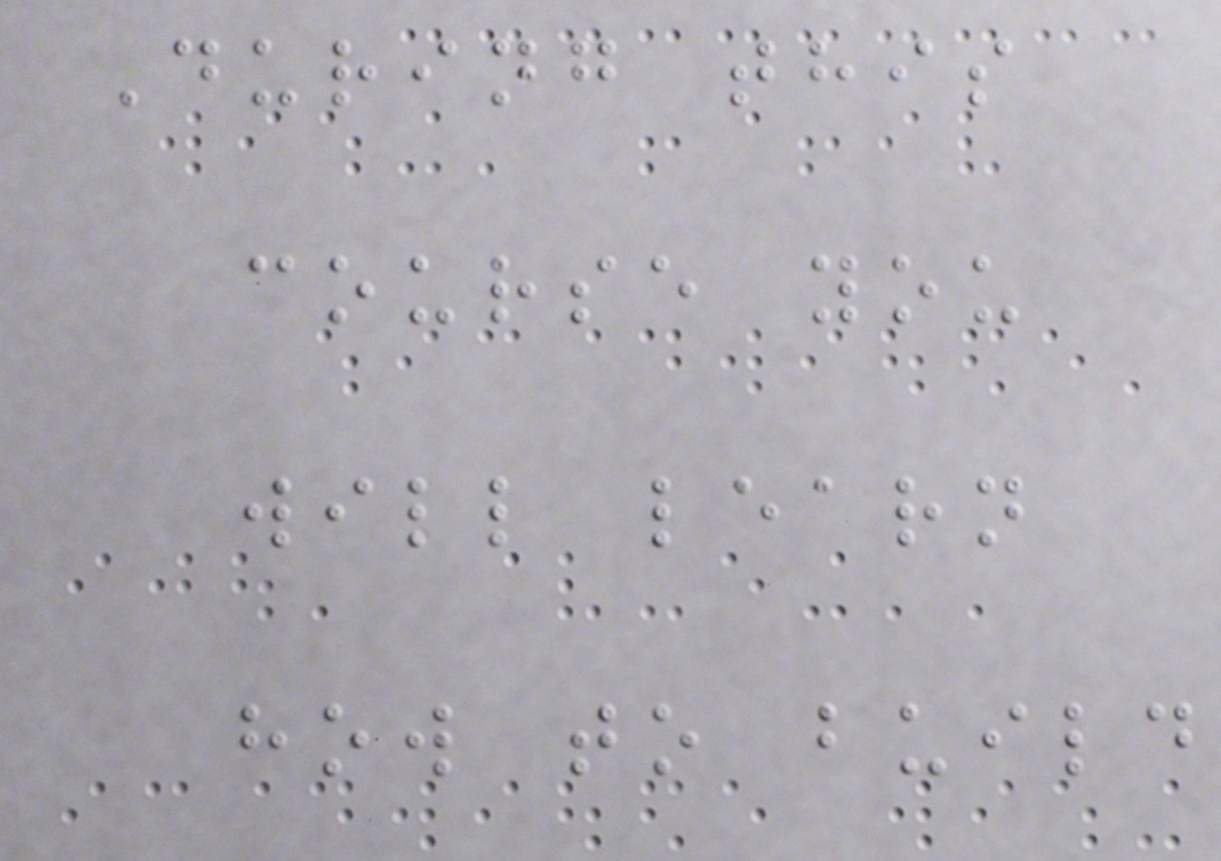During this
course you
will learn
how to build
